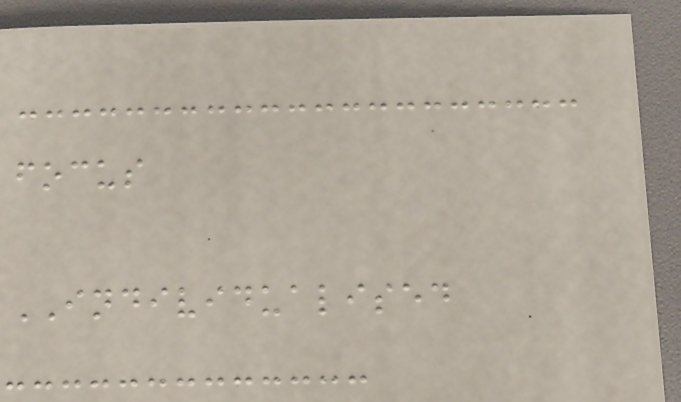focus
INDIVIDUALISED
